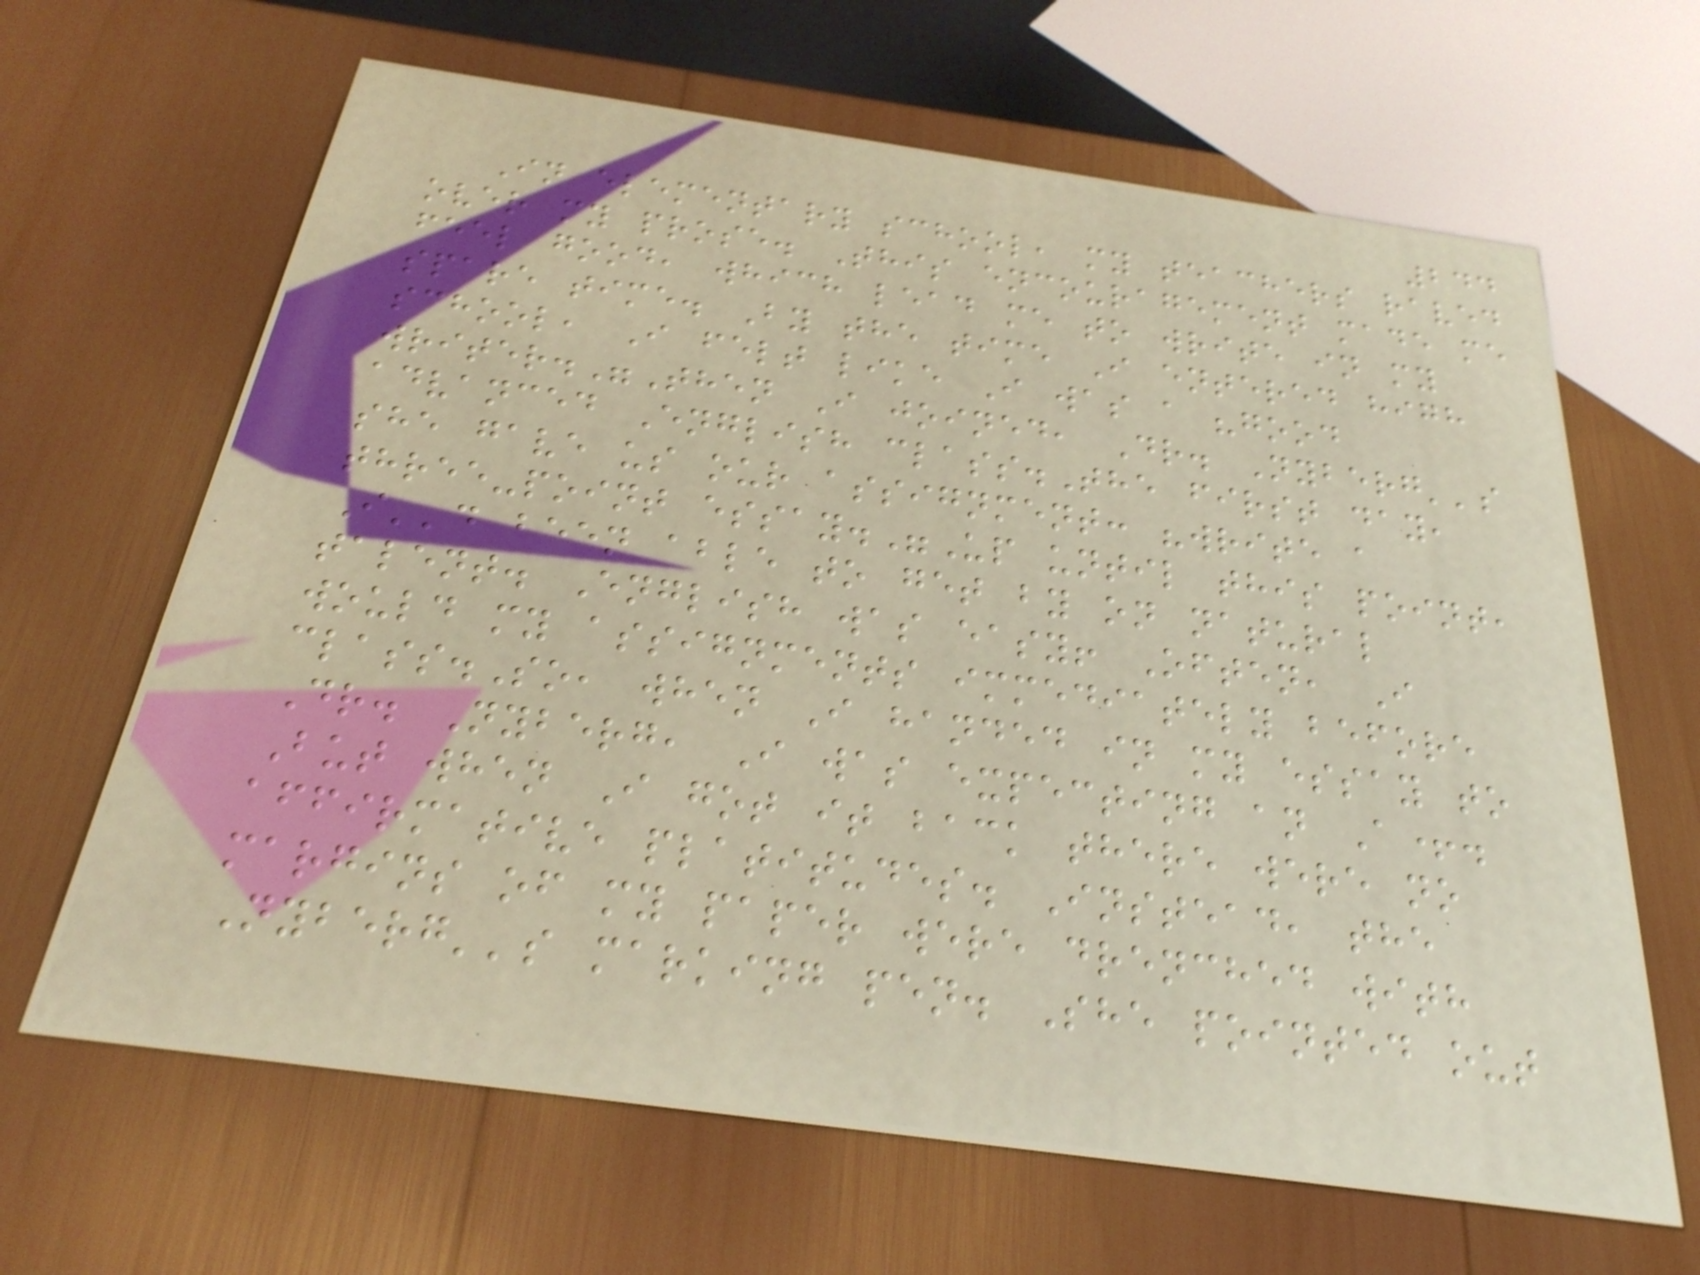244
In elementary school, my teachers raved
over my prose. This encouragement made me
feel good, which lead me to write in my
spare time. By the time I entered high
school, I felt like I was a "good
writer."Then I joined, Dr. Nyberg''s
advanced English class.The first day,
she gave us our assignment: "write a
three-point essay."Up until this point,
I''d been able to get by on natural
talent. English was easy! Often, I
would my assignments immediately before
class.So, when I handed in my essay to
Dr. Nyberg, I was expecting an A+.
But when I got it back there were no
affirmative platitudes. Instead, the
margins of my paper were drenched with
Nyberg''s marking pen. She pointed out
